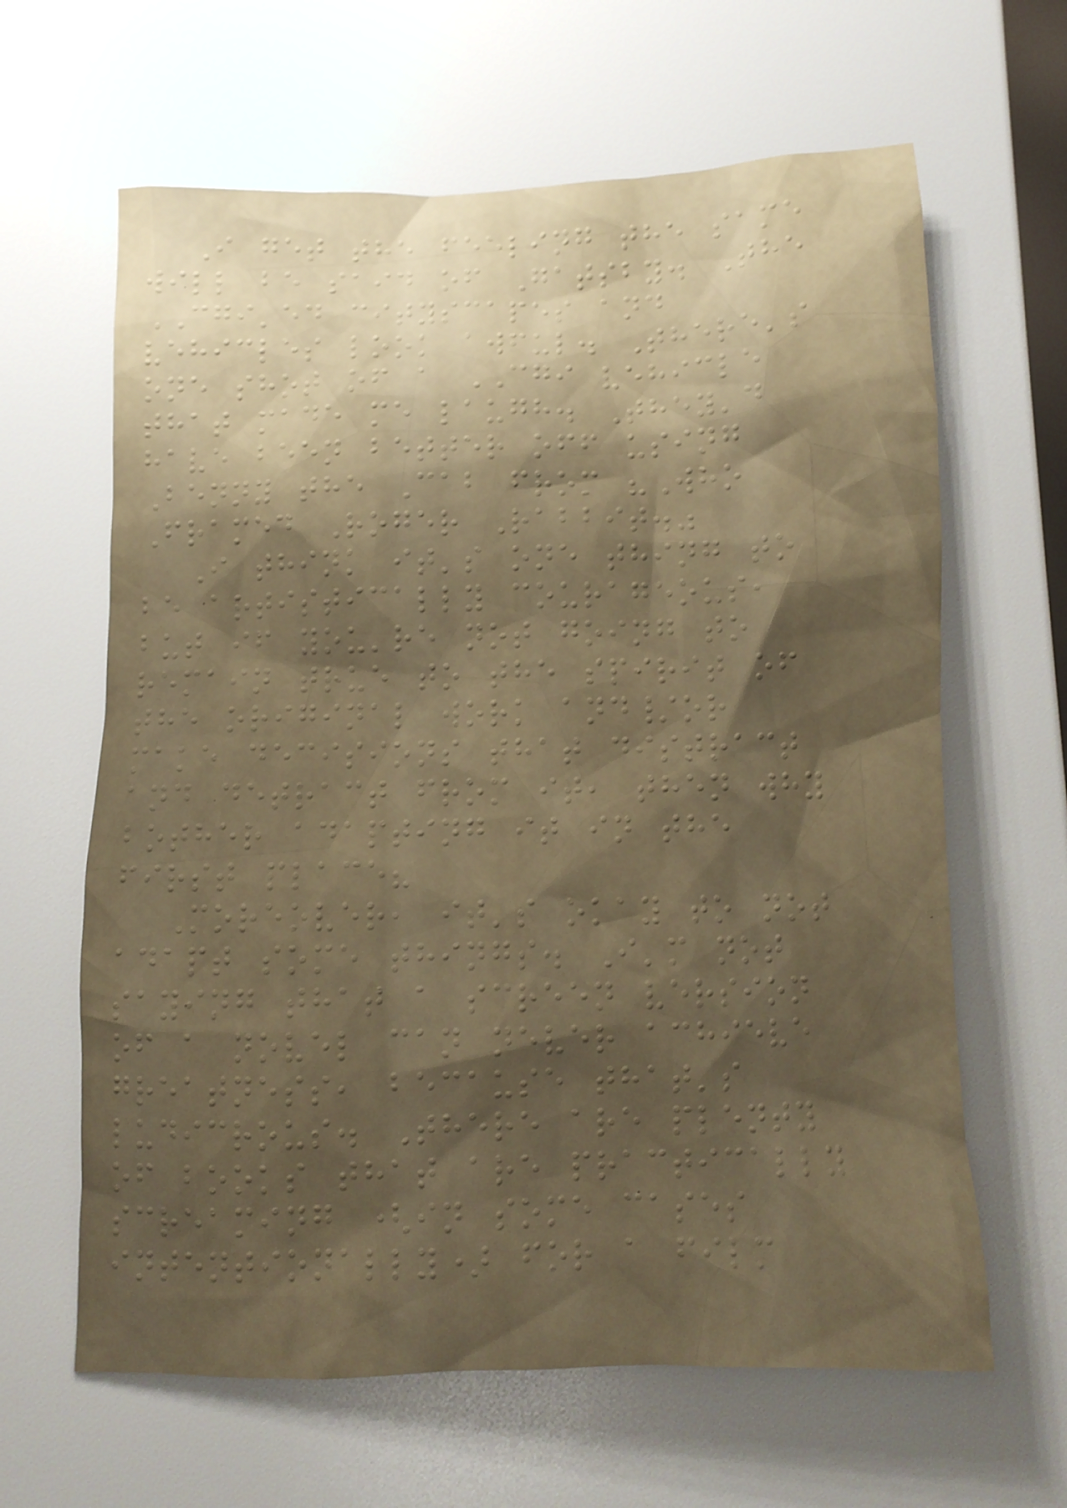I get the feeling the same
will be said of Gatsby. The
CGI'ed cityscapes and
vehicles look awful. There's
one shot of a CGI vehicle
that made me laugh. They'd
have been better off using
Benny the Cab from "Who
Framed Roger Rabbit."
I think it's one thing to
be artistically courageous,
but if you're not going to
remain true to the spirit of
the original work and/or
make decisions that distract
and detract from it, then why
bother adapting it in the
first place?
Moreover, it's okay to not
adapt some things. I'm not
saying that a screen version
of a novel can never achieve
greatness, because that's
ludicrous. There are plenty
of books that are practically
screaming (in some cases
intentionally) for a film
